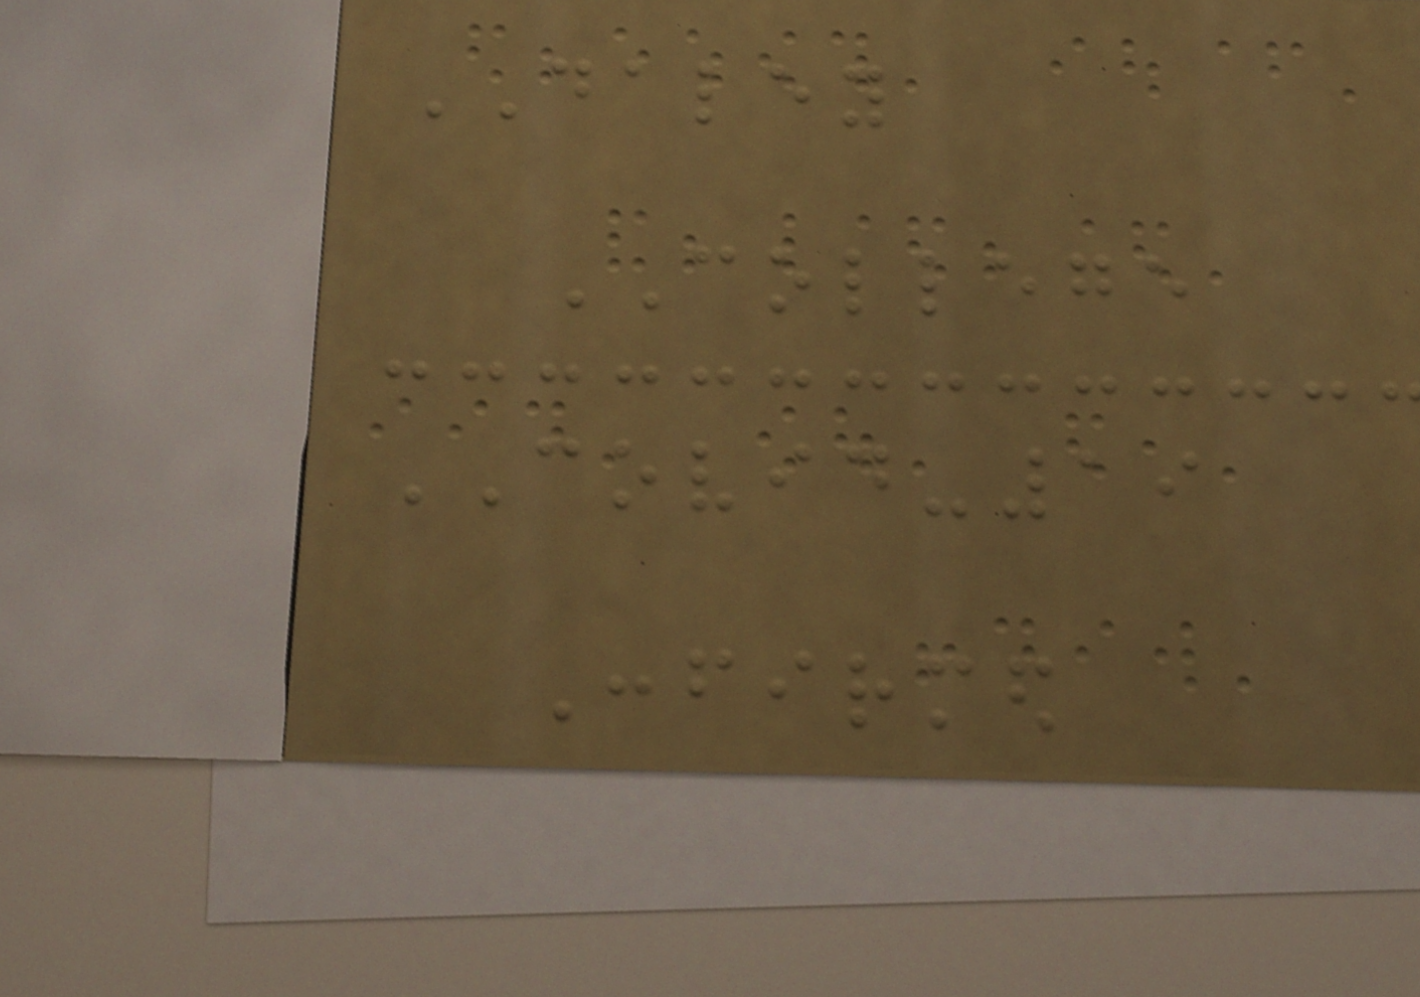DALEY
COLLEGE
COVID-19
Confirmed
